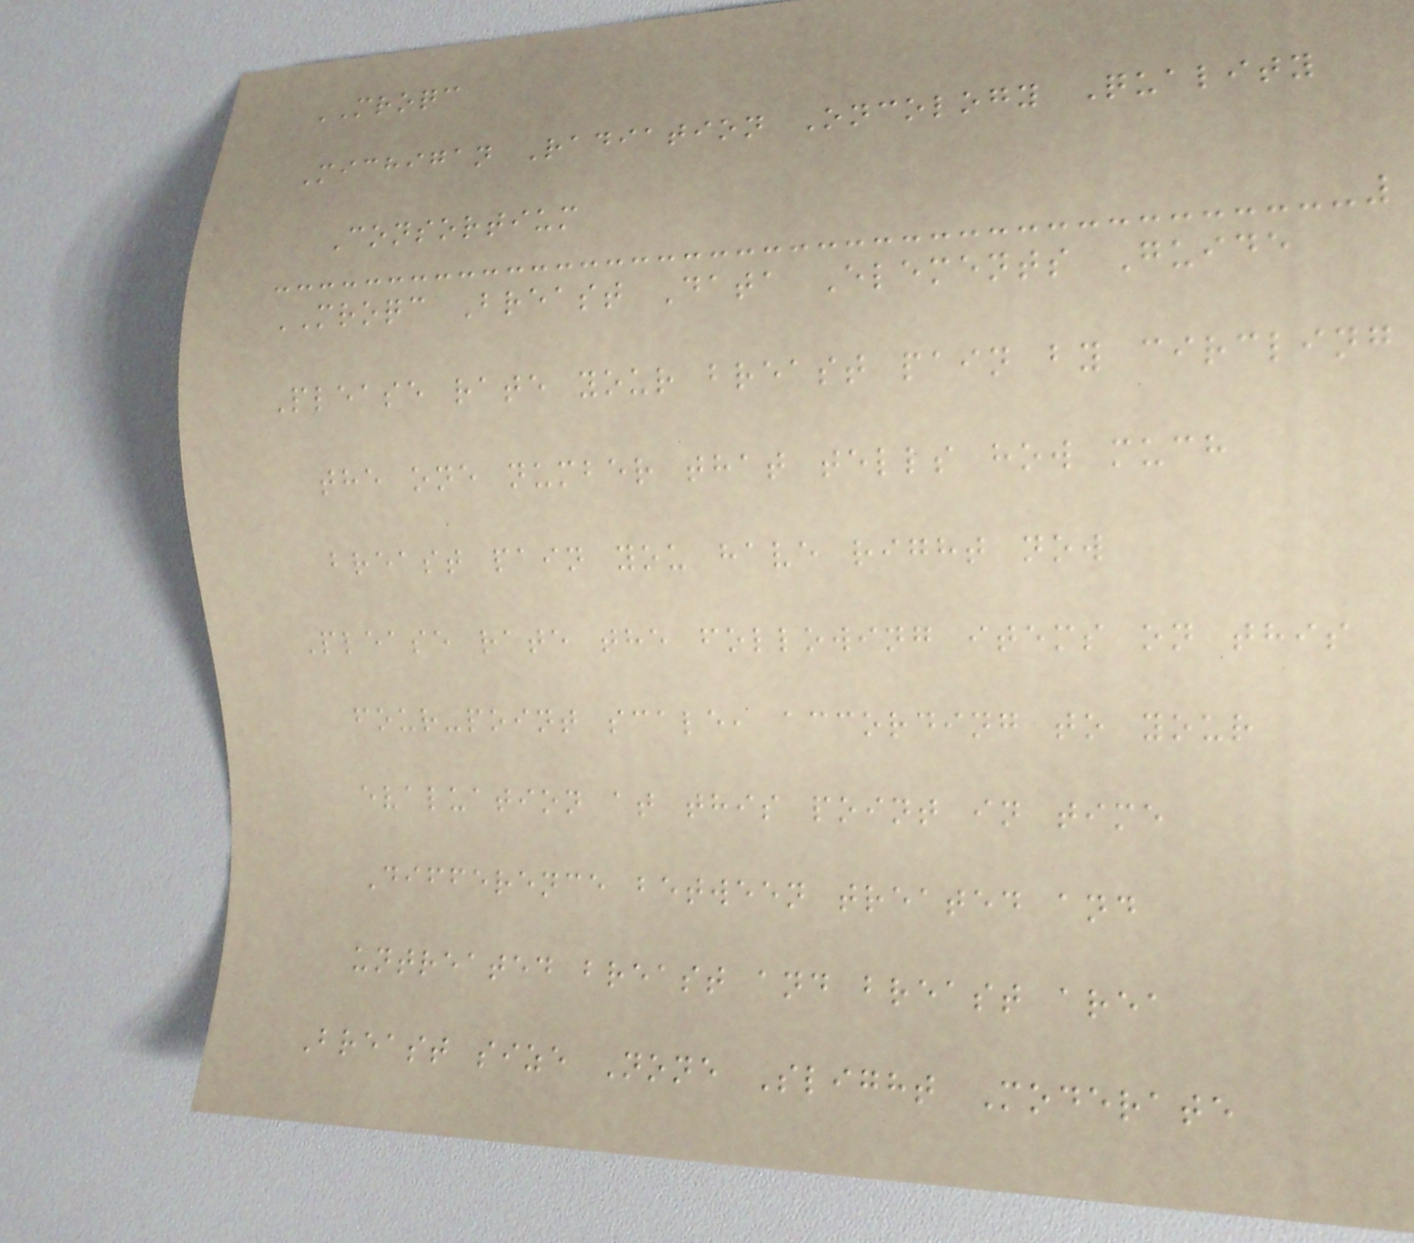MROQC
Michigan Radiation Oncology Quality
Consortium
MROQC Breast Data Elements Guide
Please rate your breast pain by circling
the one number that tells how much
breast pain you have right now
Please rate the following items on this
four-point scale, according to your
evaluation at this point in time
Difference between treated and
untreated breast and breast area
Breast size None Slight Moderate
